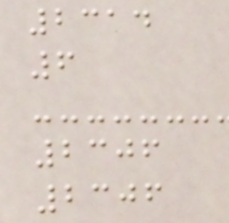2314
6
2306
2306
